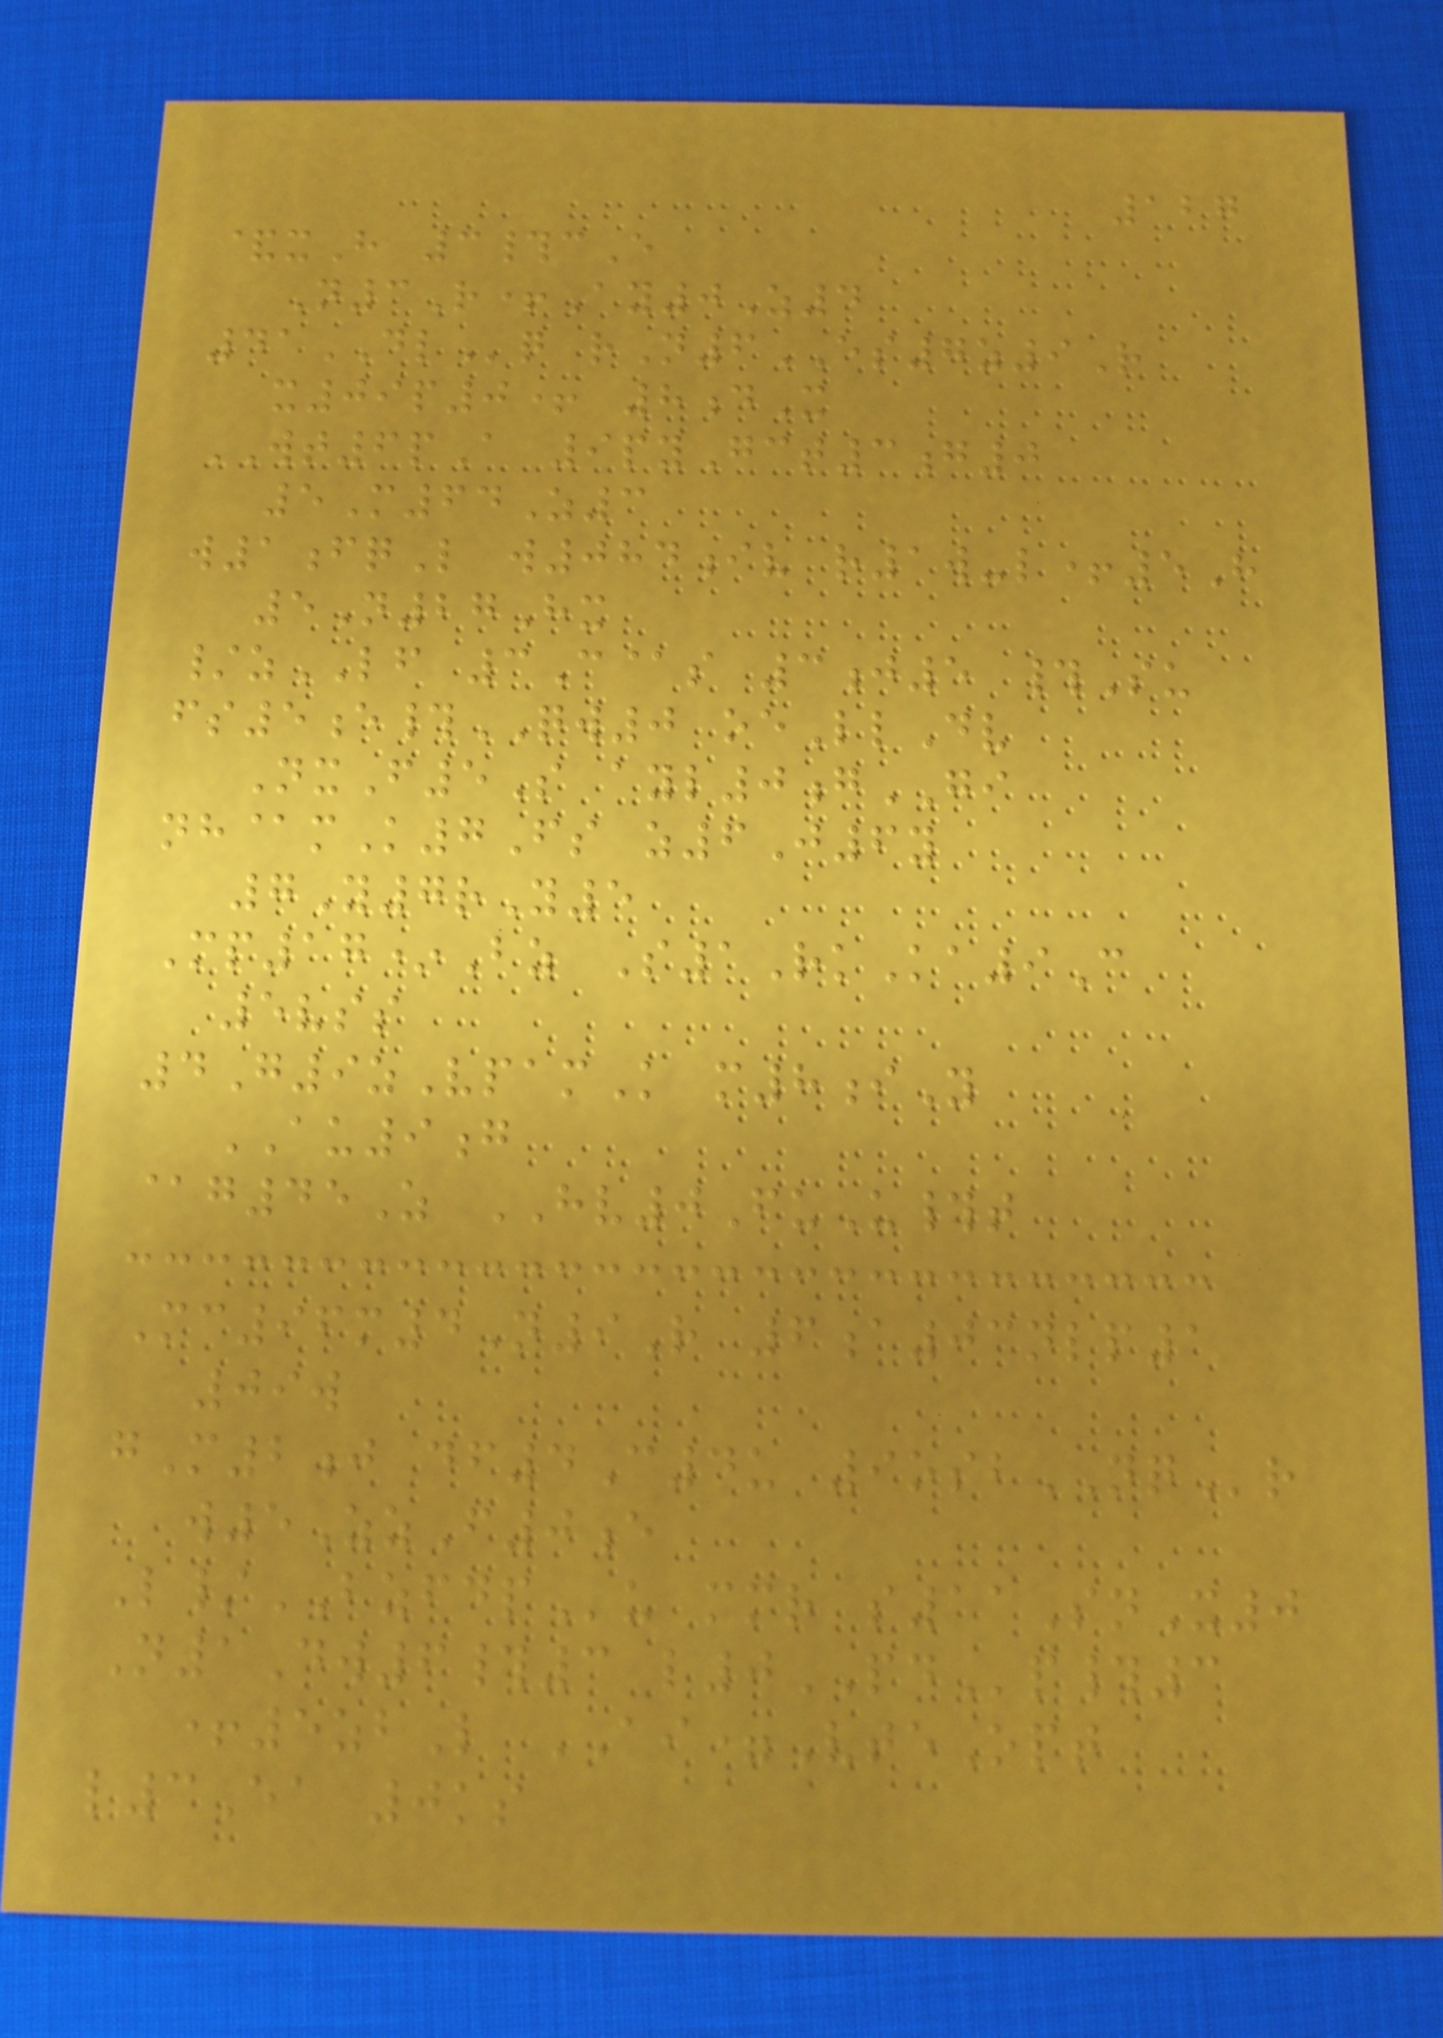127
&xH 3#cE
N3R+Ay0Z4
41DLq rN6ES7z9R
x09p0+ 8dX
WT6pA 9pyGct3g0
5M64Z3
w1fqL w084iv r1w-l+5H
5N27Hx
/zLF 3C@s 3j5 #Su
fs5e#QW0 oeLlDv
NxF5S ayl0gGI
nh@mK7Fs z6J6y
7Y7rY5
Mp17*Bz S1RkKa9C
5vss
4G9zVpamK m8iY
AU9g
@g45Z HV0FuU#t
Mc96m4N9R 6a03nlp1
09w
gM2j df4C4u 9osbNQr
w5ZzF0e
L/BZFDPu mmr s11SnX0
N1Dw6#3 l0PDp#3
+5zbL AI=VteOpt
l3Ea 0ks
